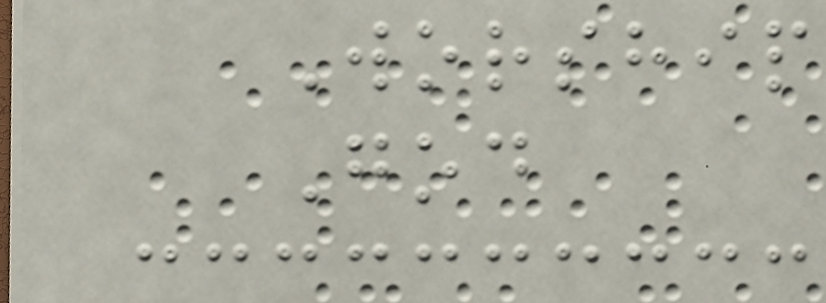Worship
God
